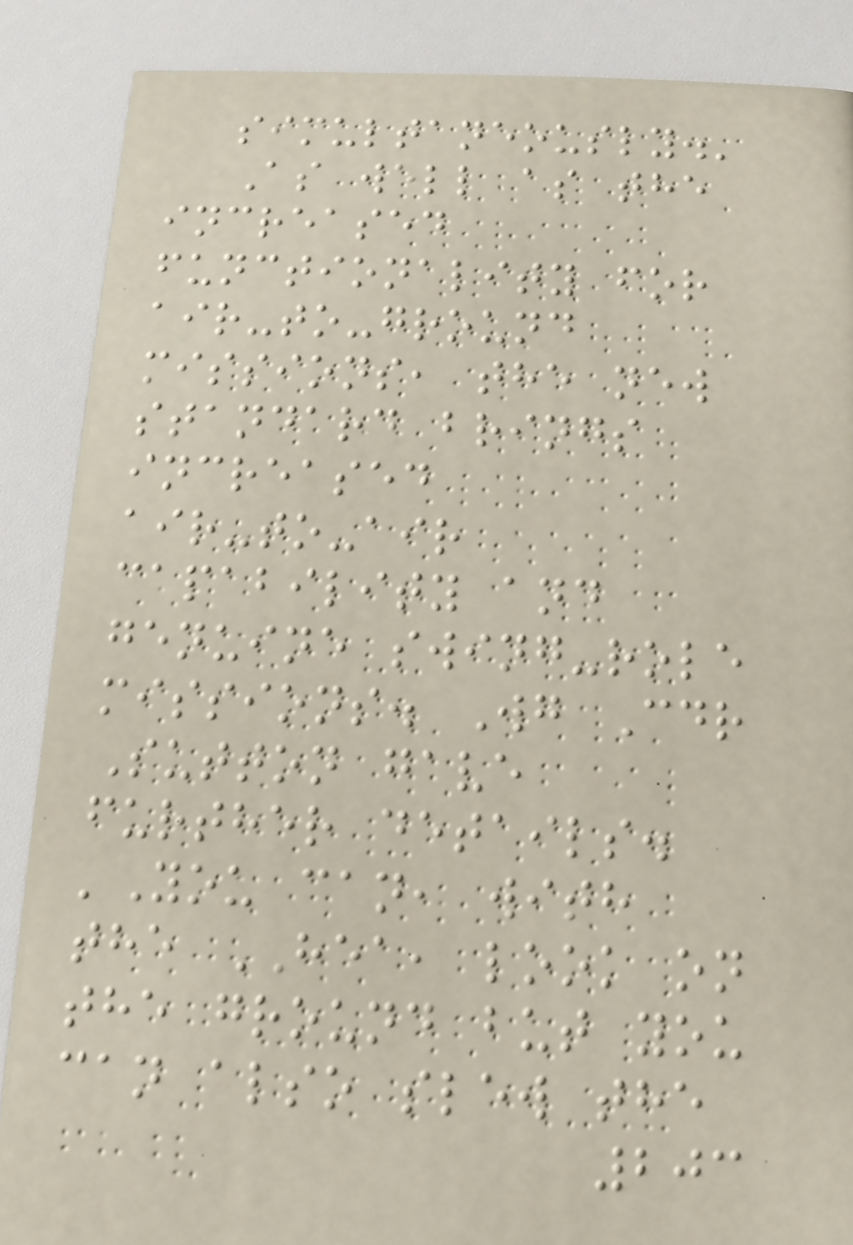simultaneously.'
As well as the
increased
functionality for
air-to-ground
missions, the new
standard brings
increased
air-to-air
capability and
genuine swing-role
missions. Wg Cdr
Sutton gave
further details.
'You can, with
the HEA, look on
the ground but you
can also slew the
203
